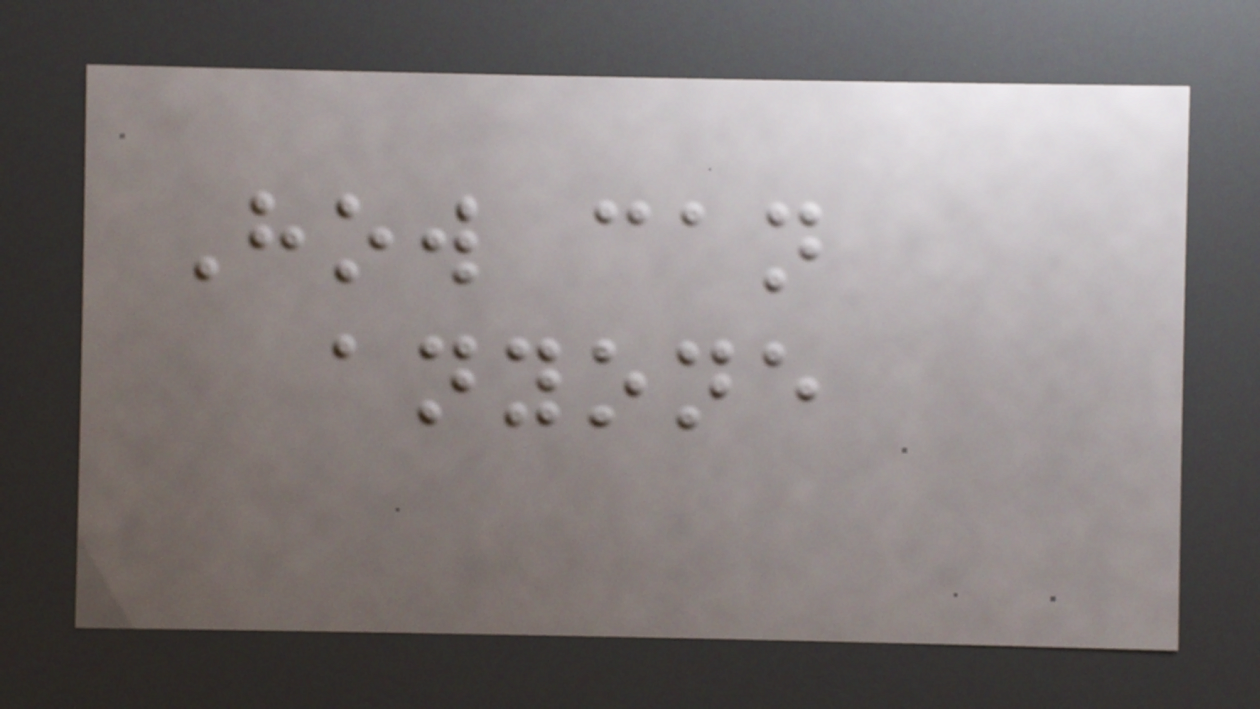How can
anyone
